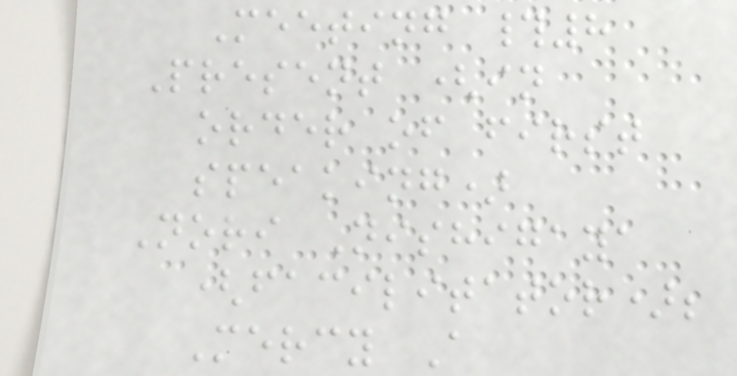Meeting #8
Present (in
order of first
speaking)
Nori Nishigaya
(facilitator);
Mercy A
